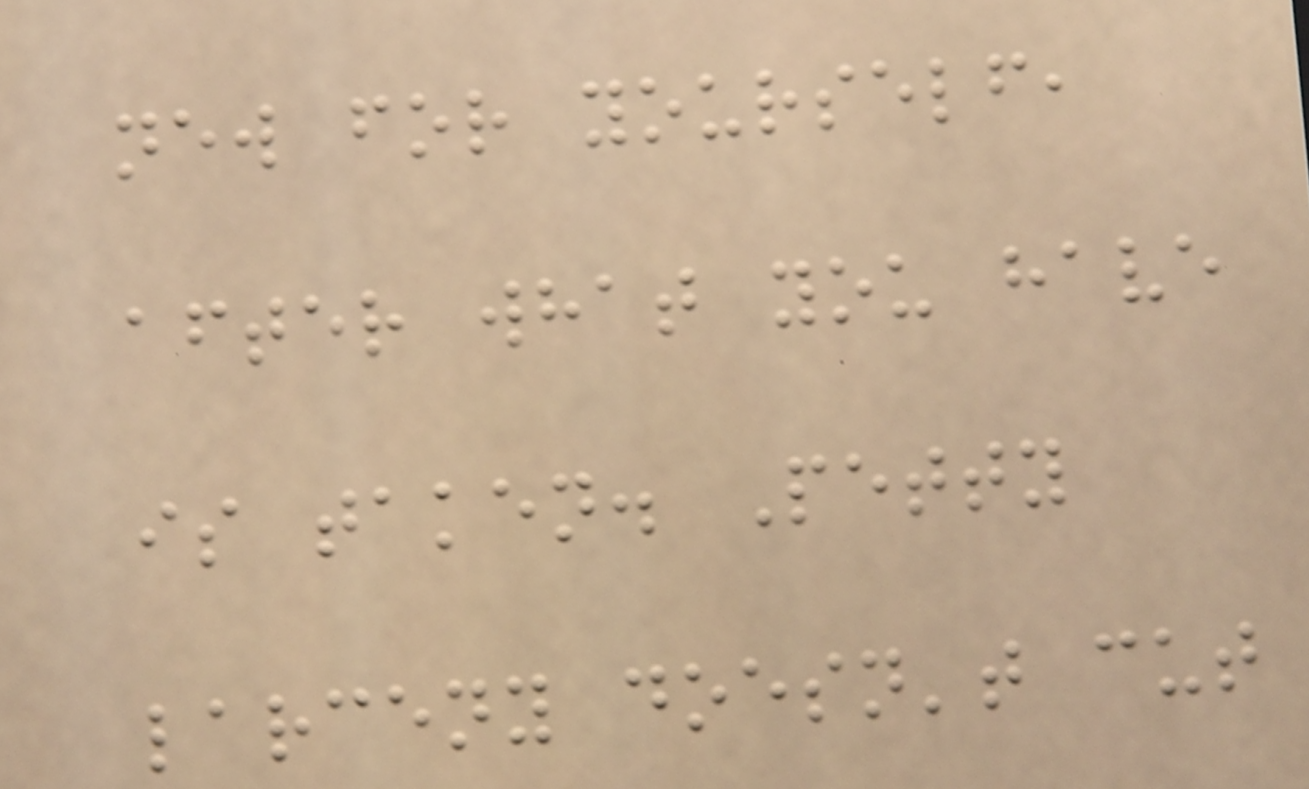new for yourself,
after what you have
is taken. Petty
larceny doesn't cut
